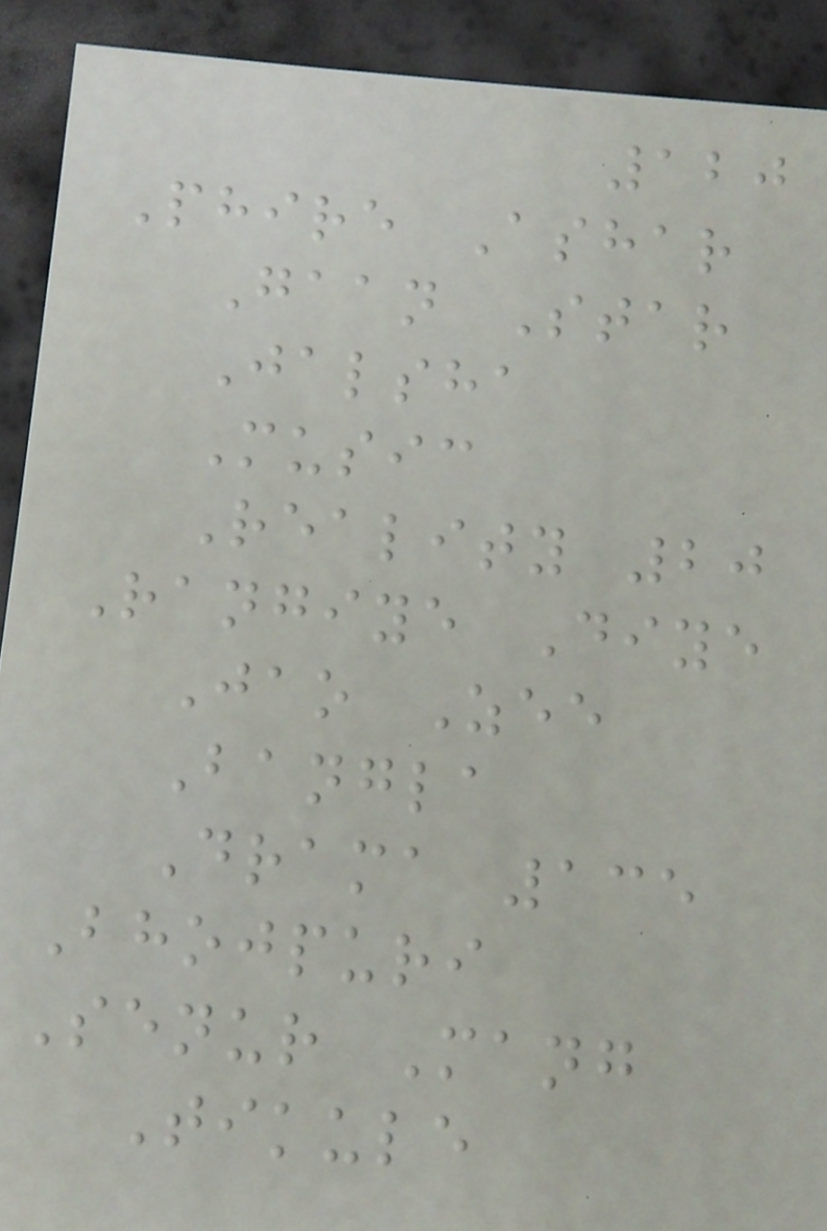120
Phire Ashar
Gaan Star
Jalsha
Music
Reality 20
Rangiye Diye
Jao Zee
Bangla
Drama 135
Bhojpuri
Senur Mang
Tikule
